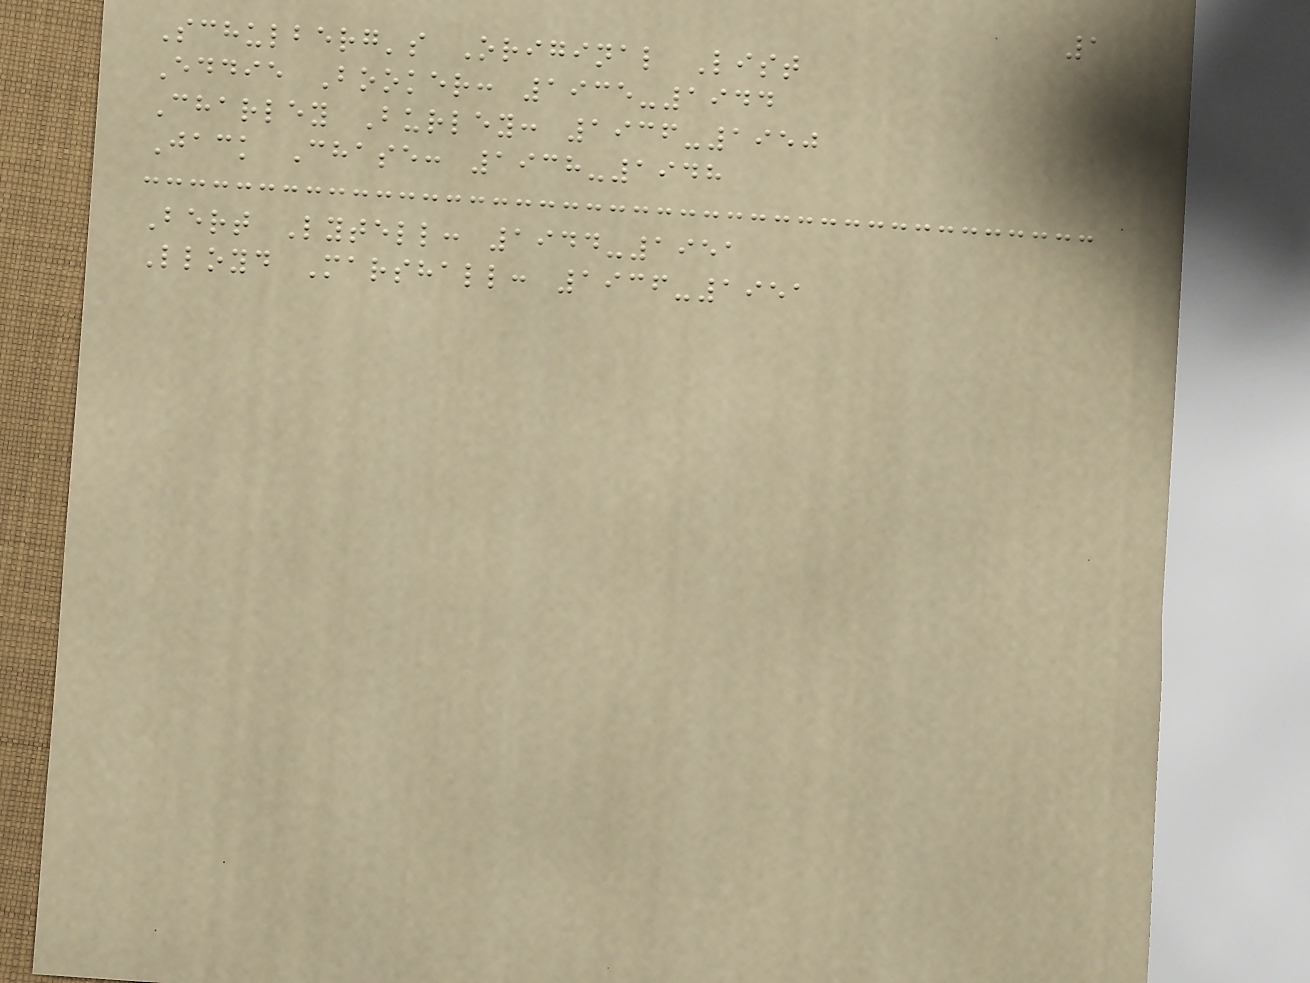1
Schulberg's Original List
Eddie Booker: 1935-1944
Charley Burley: 1936-1950
Jack Chase: 1938-1948
Bert Lytell: 1944-1951
Lloyd Marshall: 1936-1951
